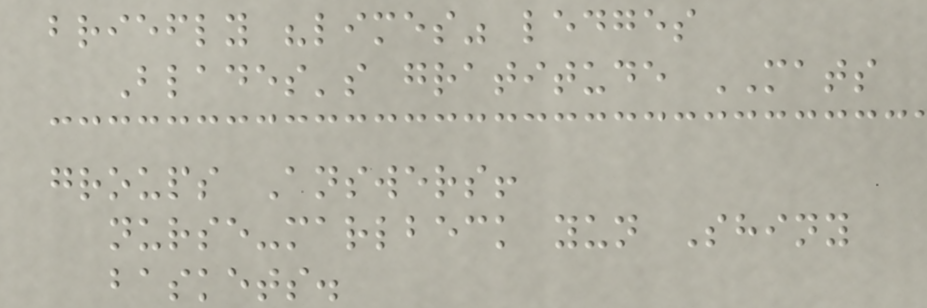briefly "limes" ledges
Blades's gratitude MATS
groups Answers!
nurse-marlbeck yun Shiny
baskets.
